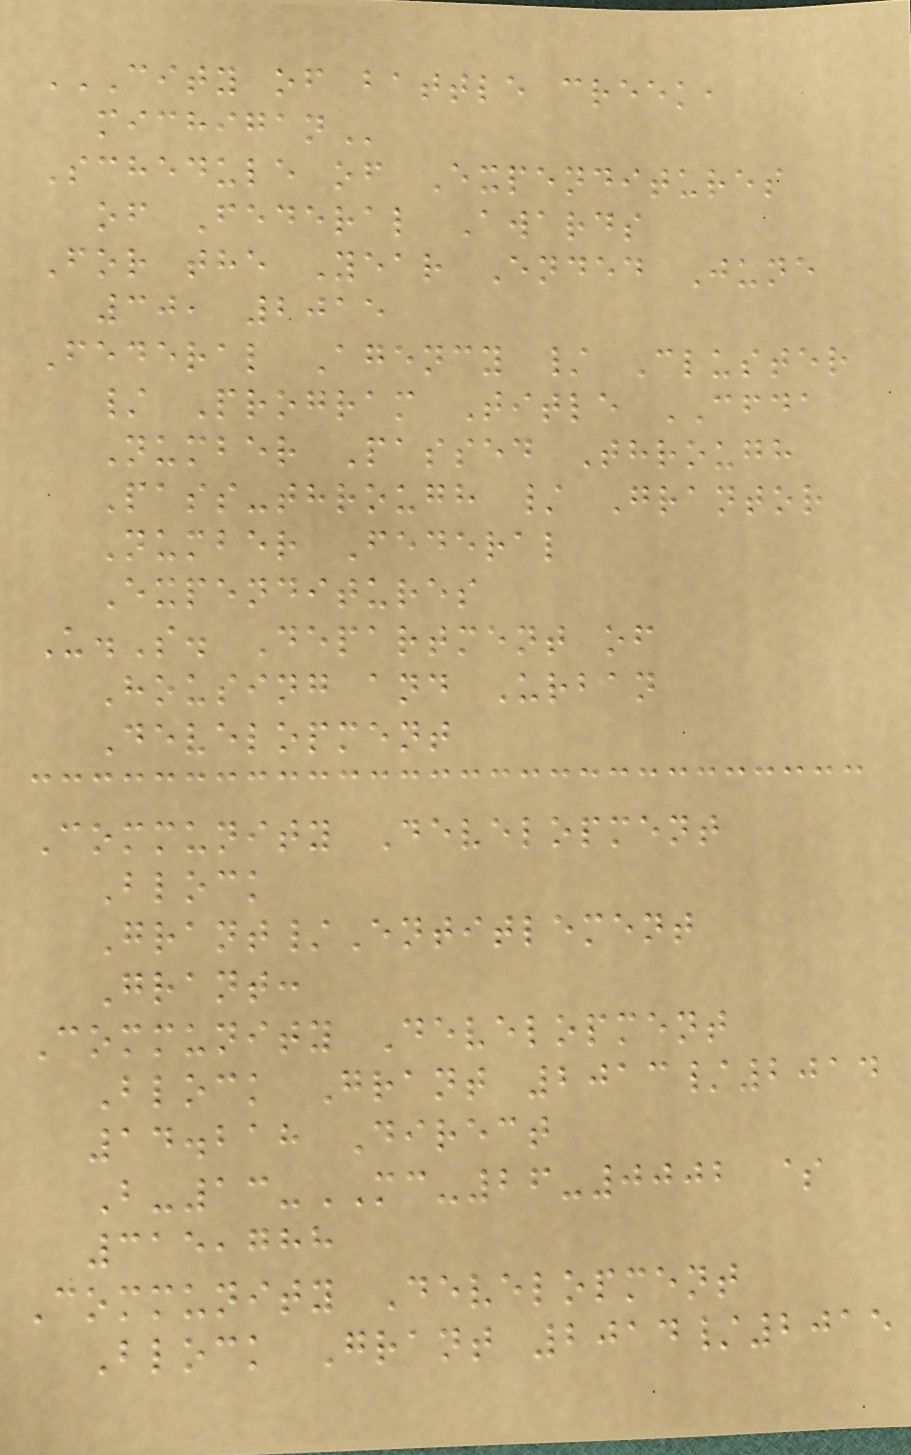CITY OF BATTLE CREEK,
MICHIGAN
Schedule of Expenditures
of Federal Awards
For the Year Ended June
30, 2015
Federal Agency / Cluster
/ Program Title CFDA
Number Passed Through
Pass-through / Grantor
Number Federal
Expenditures
U.S. Department of
Housing and Urban
Development
Community Development
Block
Grant/Entitlement
Grant:
Community Development
Block Grant 2013/2014
14.218 Direct
B-13-MC-26-0002 $
315,788
Community Development
Block Grant 2014/2015
